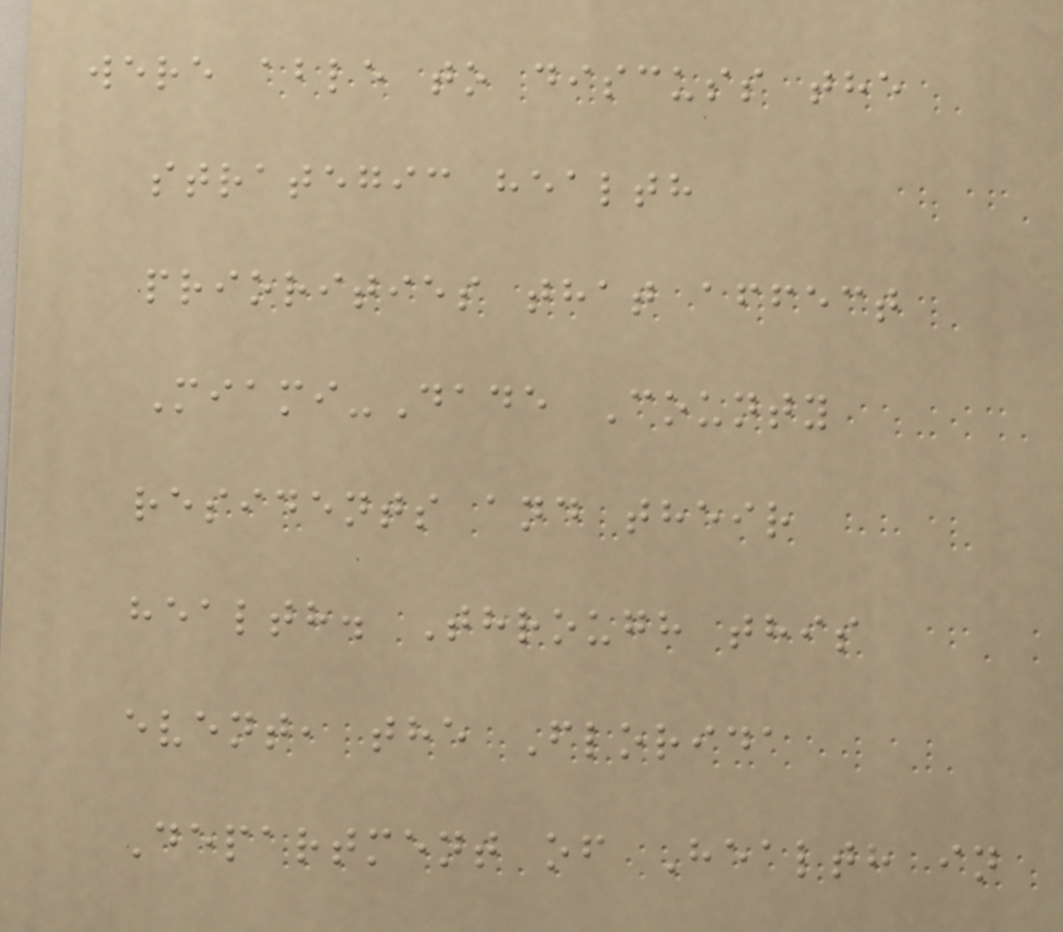were able to discuss the
strategic health
priorities that affect
Miami-Dade County
residents and their
health. Through this
event, the Florida
Department of Health in
